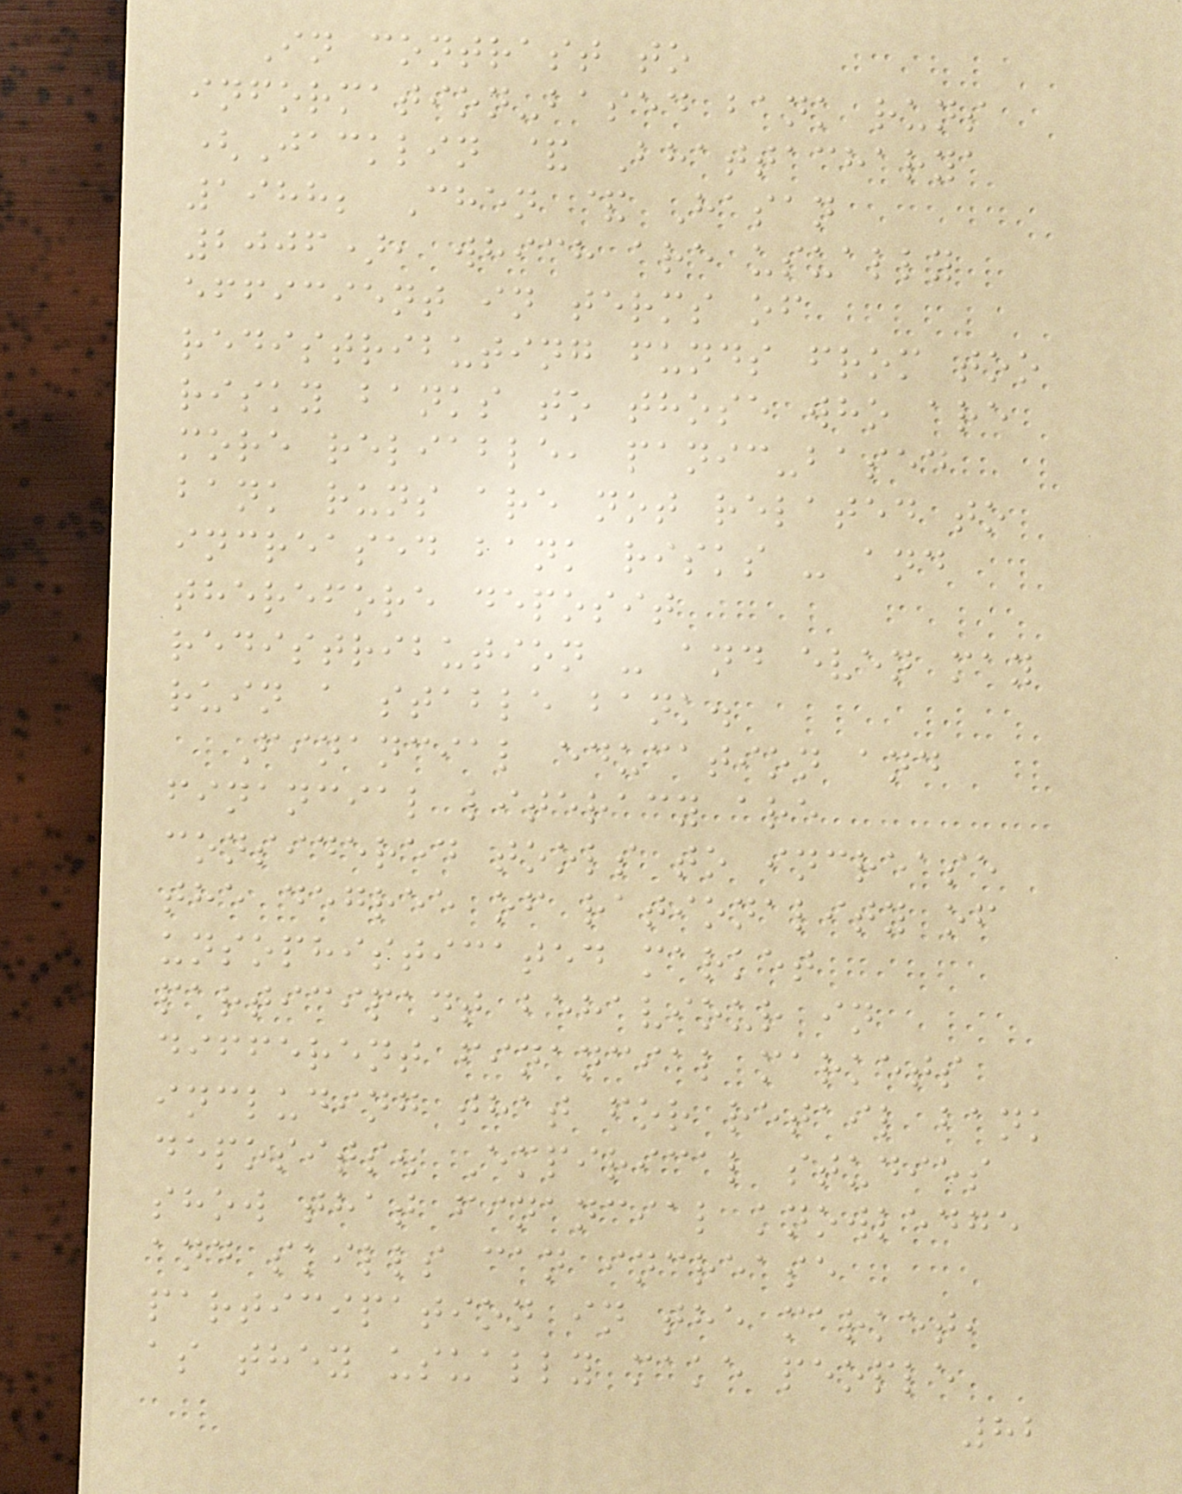In contrast to
information-based bank runs
(Jacklin & Bhattacharya
1988; Chen & Hasan
2006), which are usually
efficient in terms of
redistributing funds from too
risky banks to those who are
more reliable, panic-based
bank runs are not related to
increased bank risks - and
therefore deposit
redistribution - and even may
ruin a stable bank.
Financial education and
financial literacy are
considered tools to increase
the degree of rationality of
unsophisticated market
participant behaviour in
different financial markets
including that for retail bank
deposits. Empirical studies
show that financial knowledge
and skills can increase
participation in the market,
as they usually make people
82
